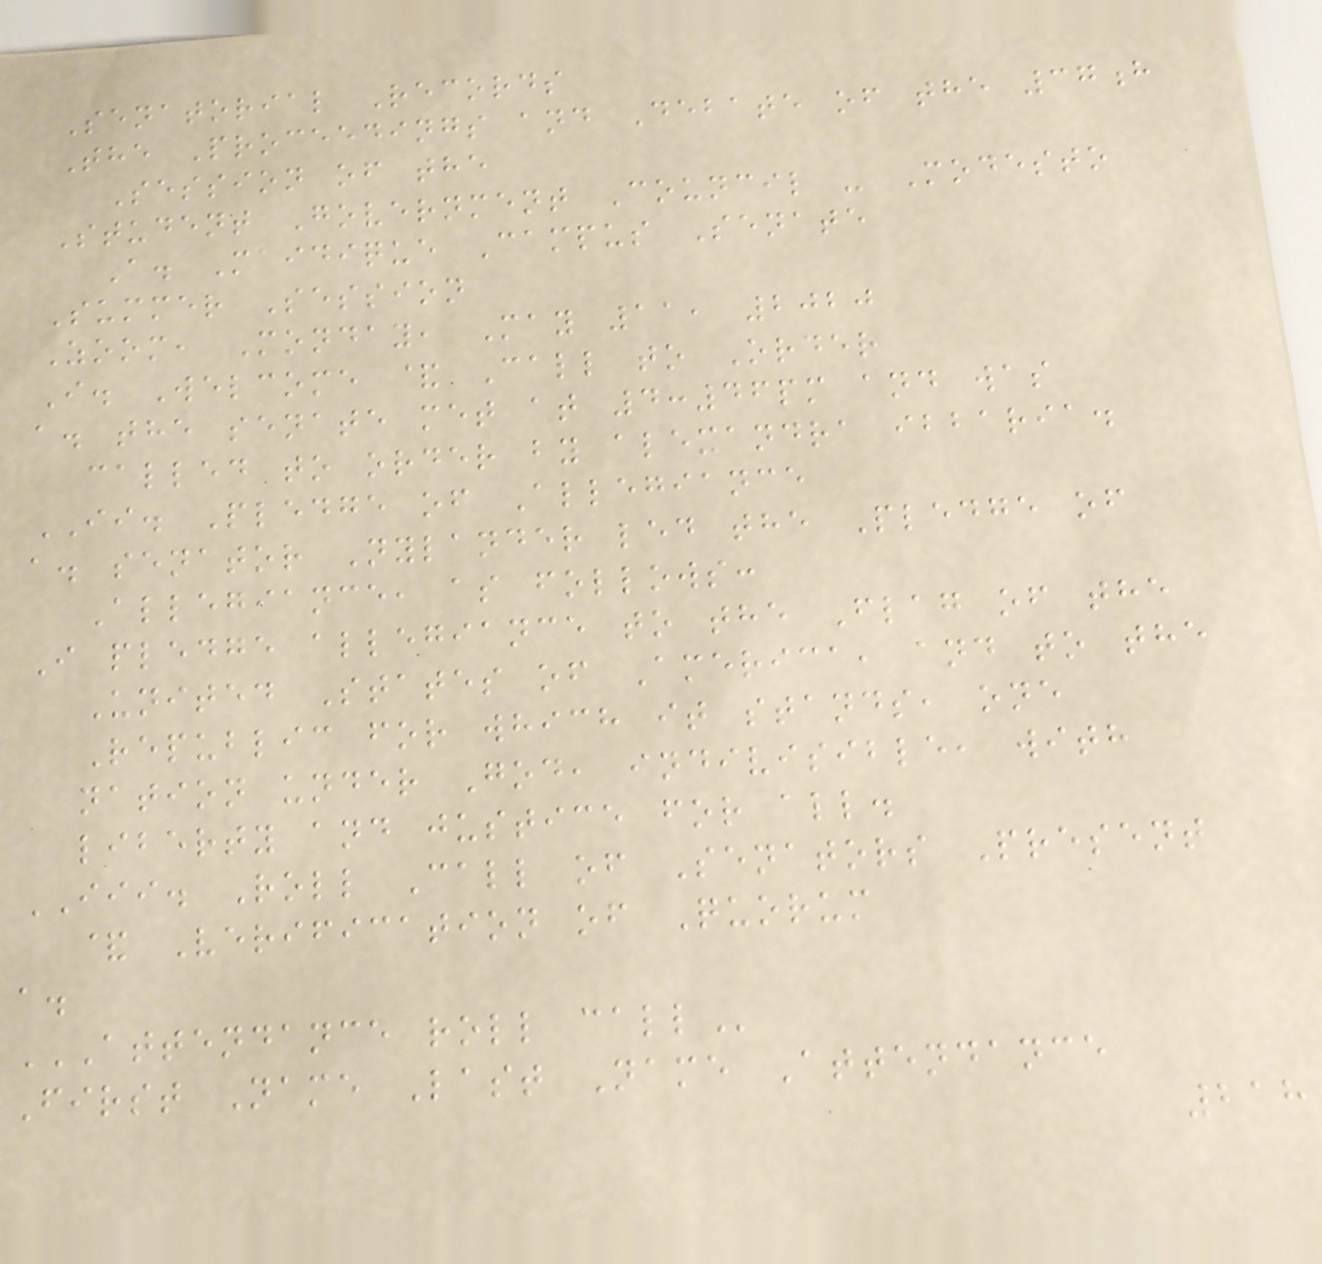Senatorial Records
The Proceedings and Debate of the 37h
Session of the
Student Government Council - Modesto
A. Maidique Campus Senate
Summer Session
Zoom, Monday, May 11, 2020
I. Welcome & Call to Order
a. the senate met at 4:46pm and was
called to order by alexandra ibbaria.
II. Pledge of Allegiance
a. senator Nylander led the Pledge of
Allegiance, as follows:
I pledge allegiance to the Flag of the
United States of America, and to the
Republic for which it stands, one
nation under God, indivisible, with
liberty and justice for all.
III. Roll Call of Senators Present
& Verification of Quorum
a.
ATTENDANCE ROLL CALL
First Name Last Name Attendance
218
